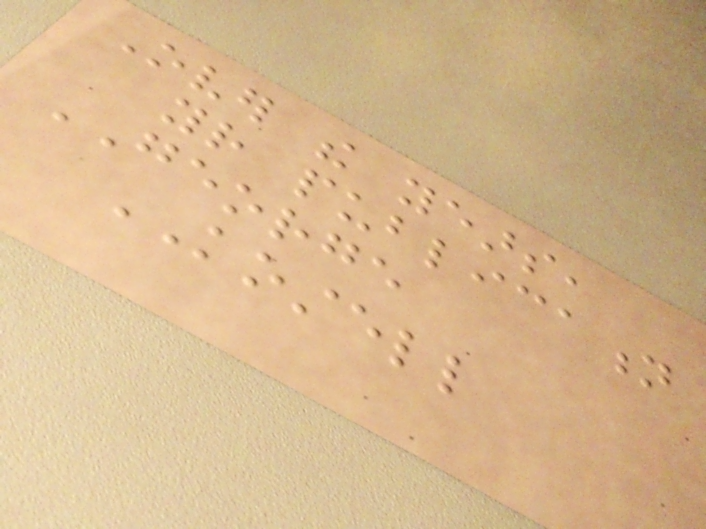Over the years,
your publication
GEORGE
KOSTELL
